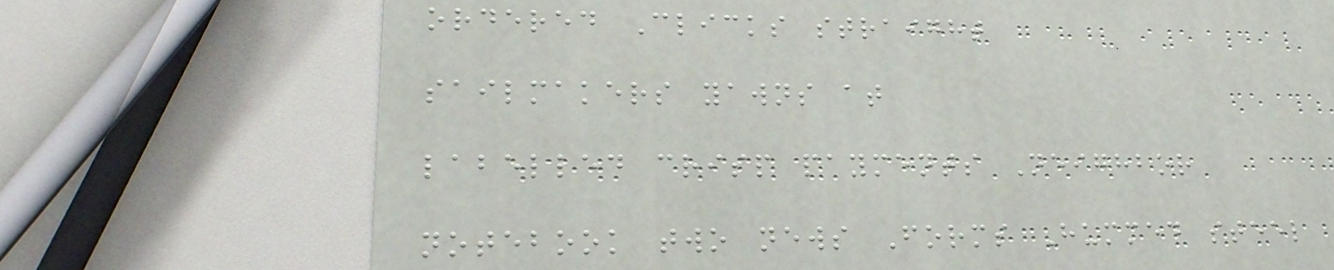ordered Clicks straight
sailmakers yawns at
labelled crisp payments Neighbor
notebook two news Forms Hummed steel
